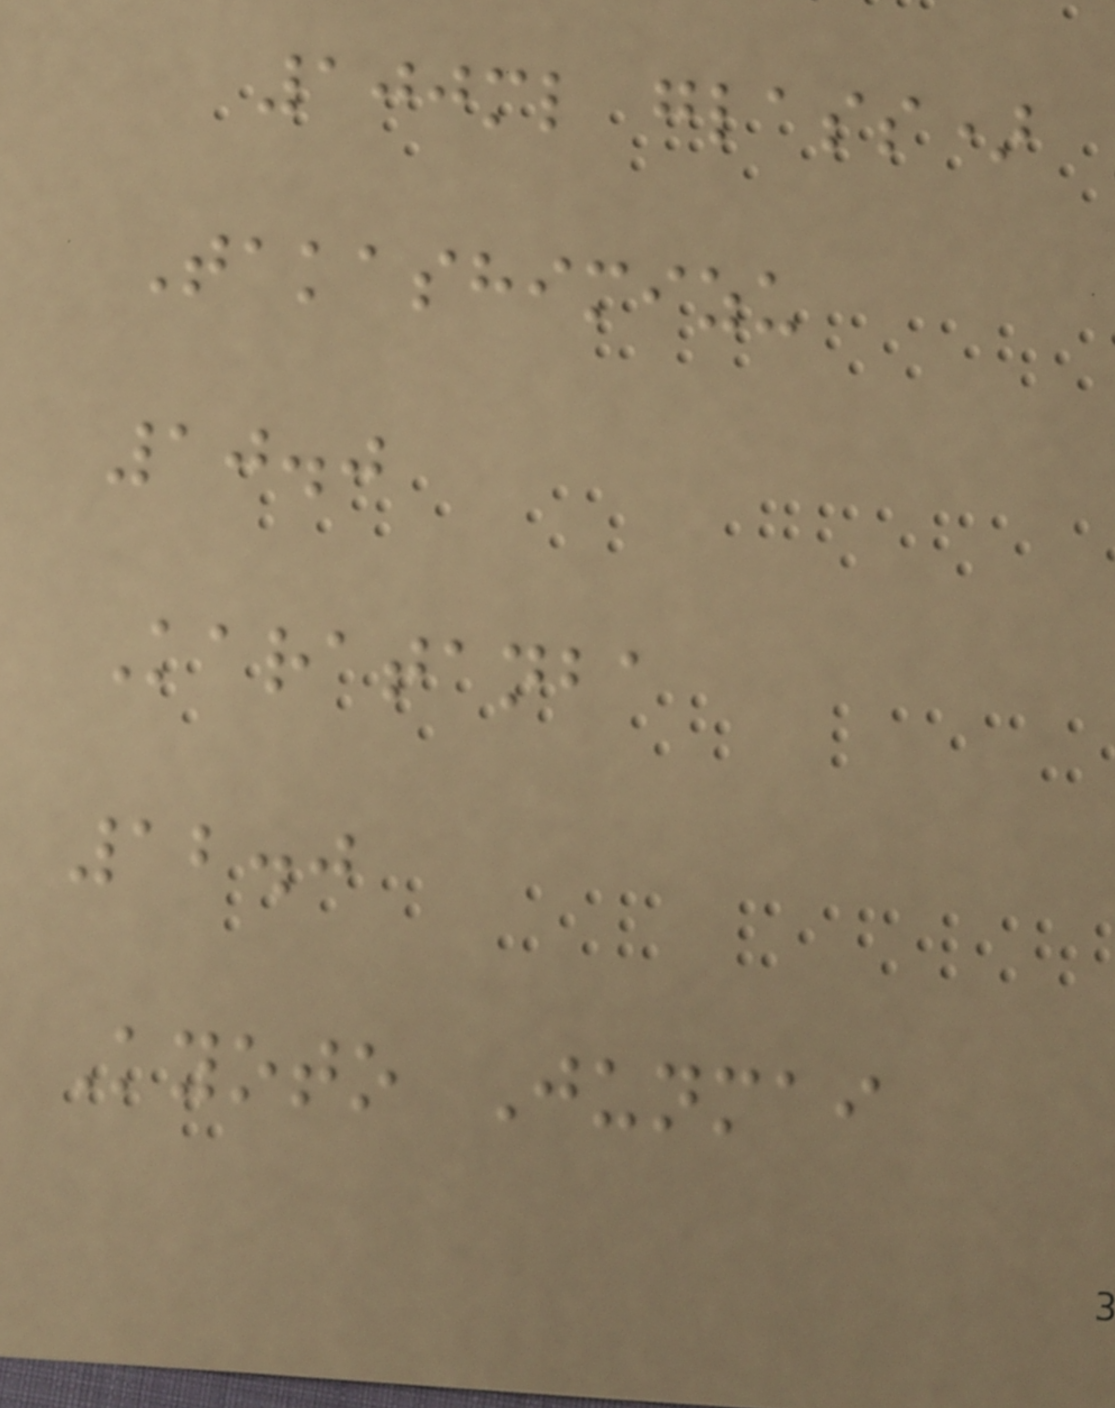100ml glass)
Takashimizu
10.0
Karatanba
12.0
Kyoto Junmai
